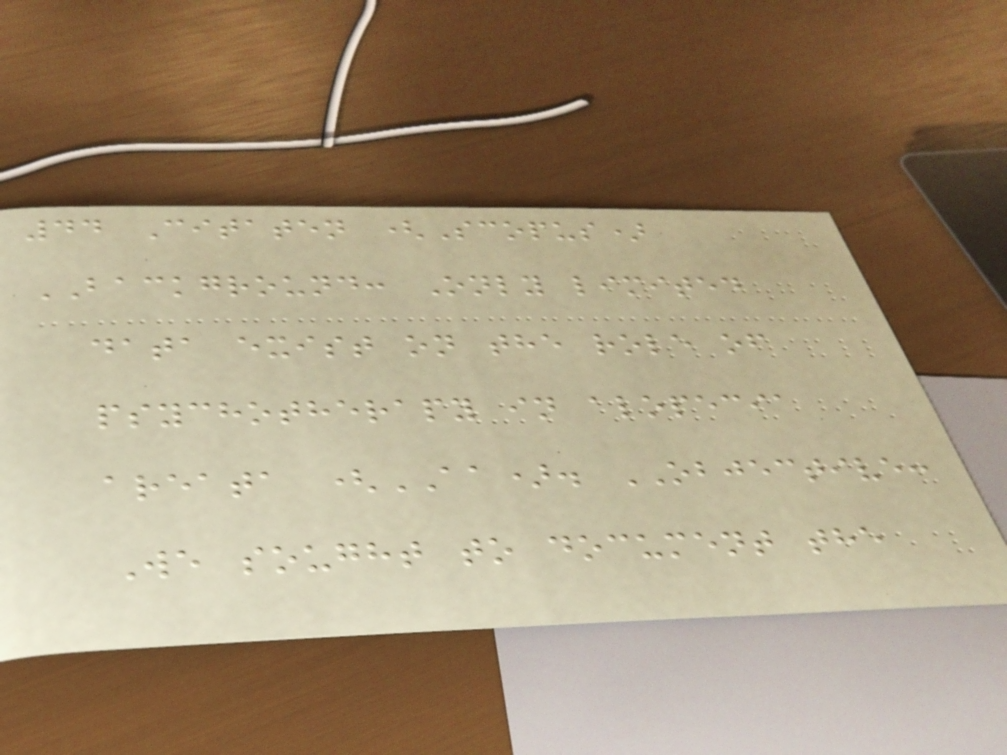44 Citaten (Scopus)
BACKGROUND: Only limited
data exist on the role of
psychotherapy in alopecia
areata (AA). OBJECTIVE:
We sought to document the
